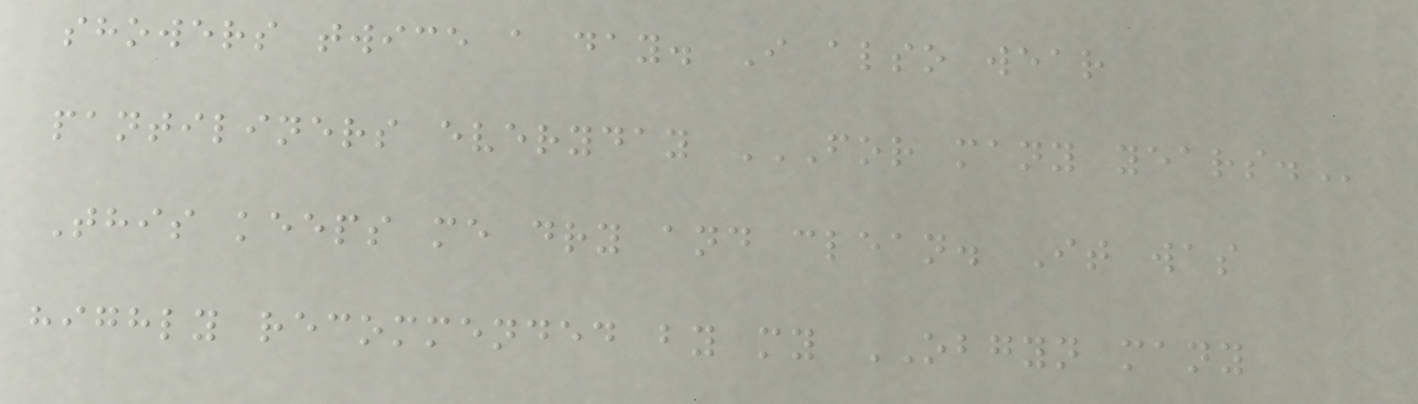showers twice a day. I also wear
pantiliners everyday FOR MANY YEARS.
This keeps me dry and clean. It was
highly recommended by my OBGYN many
